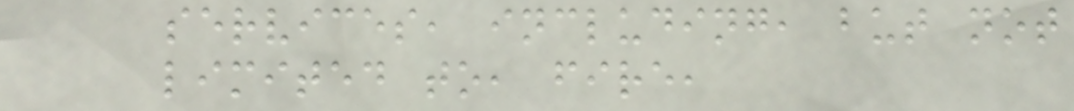services, including, but not
limited to, fire,
